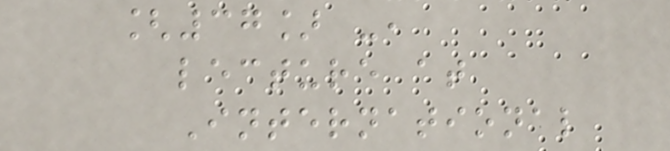[37] -,
lecture at
International
